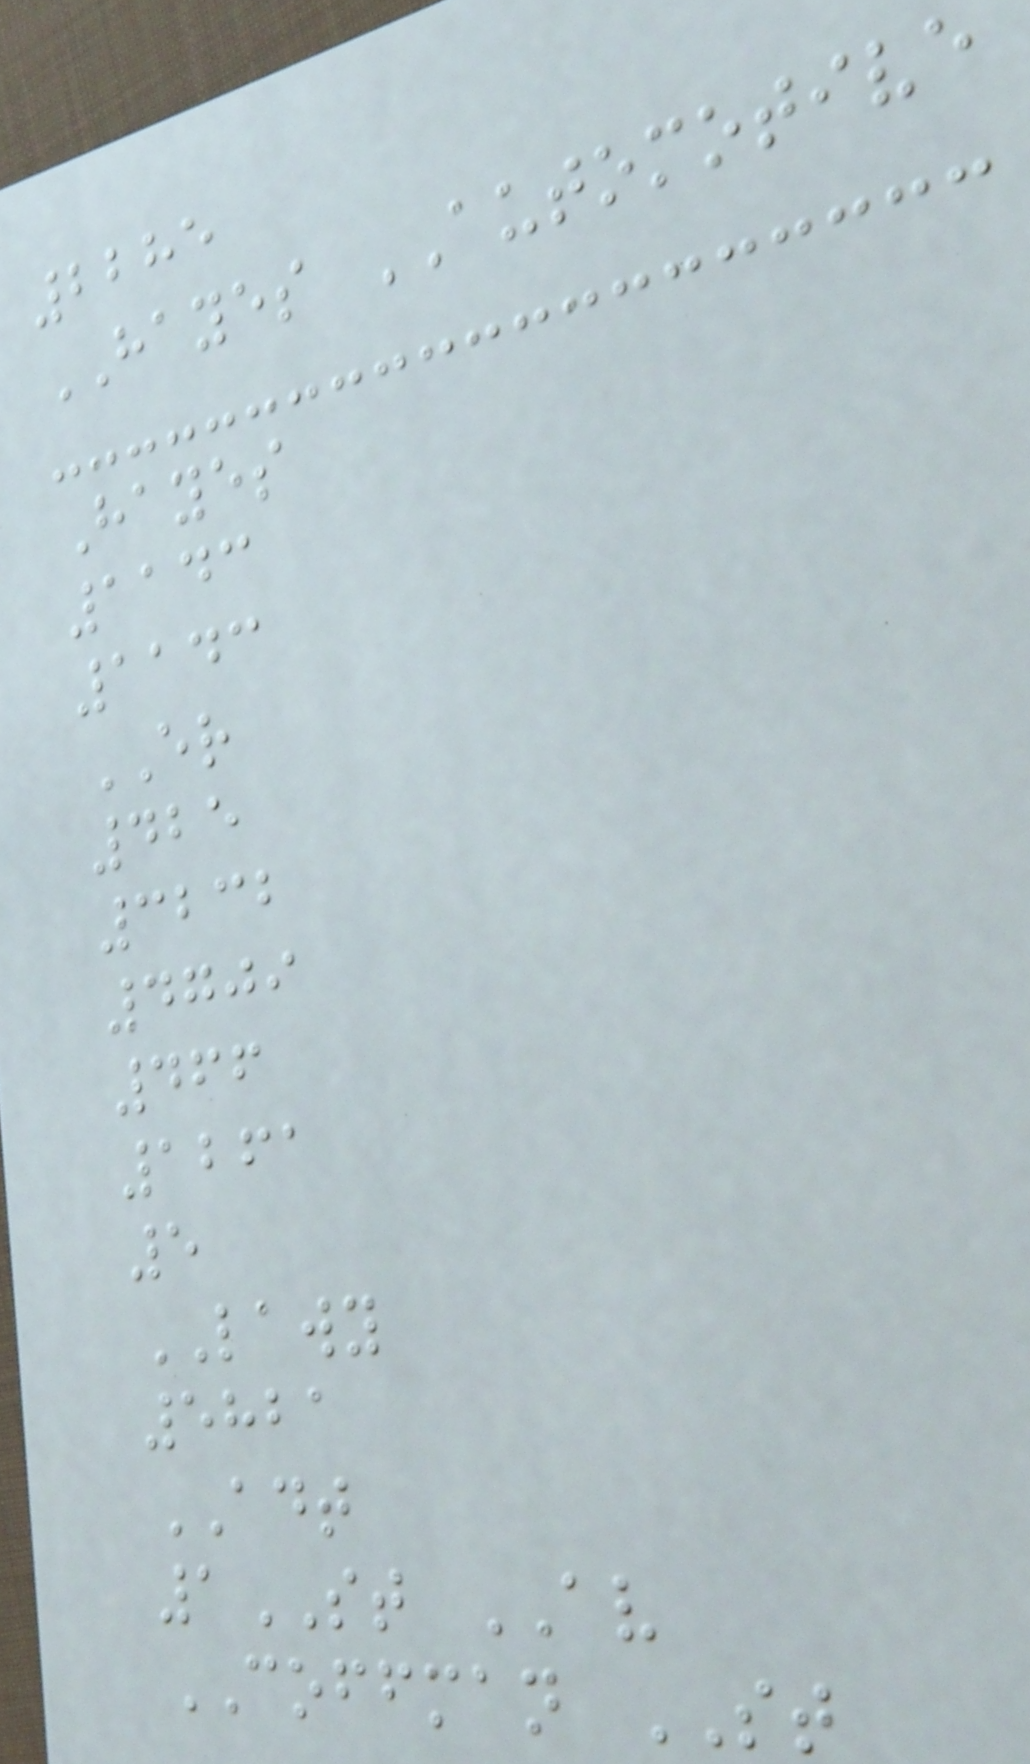2285
HAYES AUTOMOTIVE
Hayes
1143
1143
ER
425
3232
4709
466
1261
5
LAWY
5821
ADT
1ST AV
COFFMAN ST
